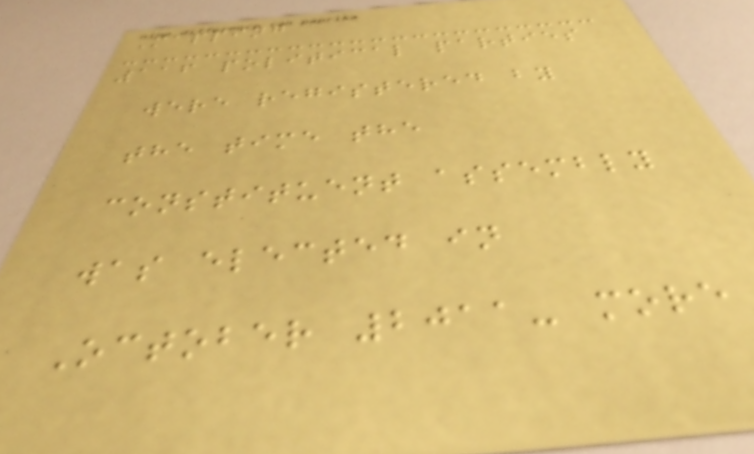Mapping
116 political parties
were registered by
the time the
constituent assembly
was elected in
October 2011- more
